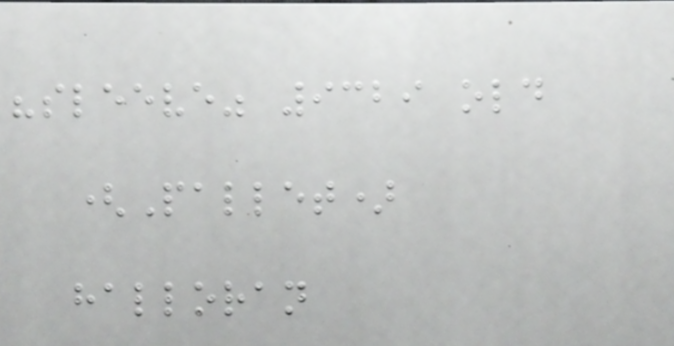"sleeve" 9329 old
(Pallet)
halloran
